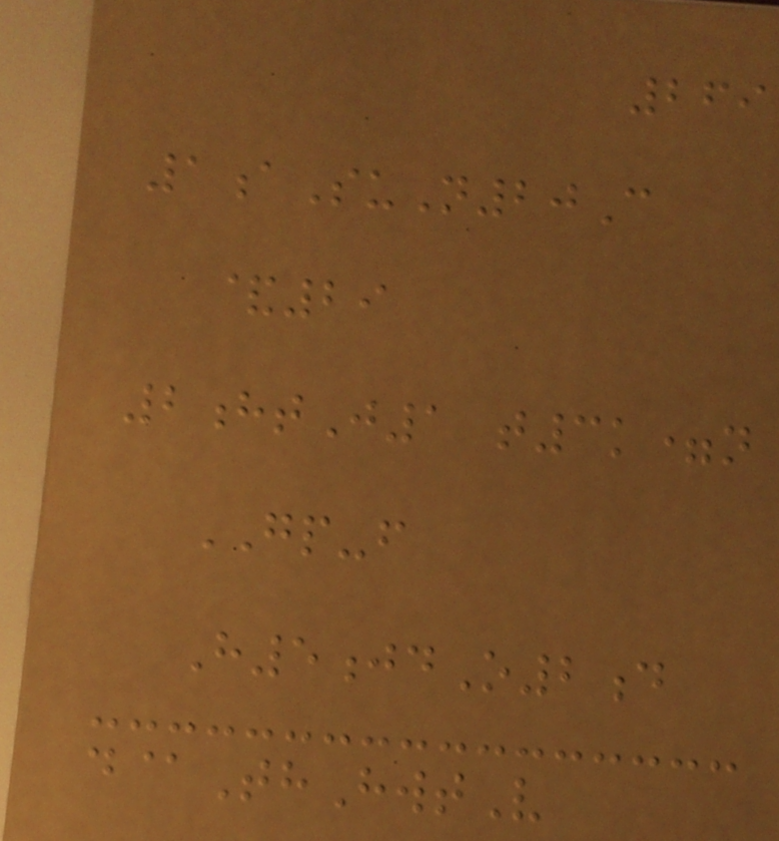269
1aSuN20C
&29
2htJ1 t3k=n
GP-f
H5jdO2d
d@ThHwtV
